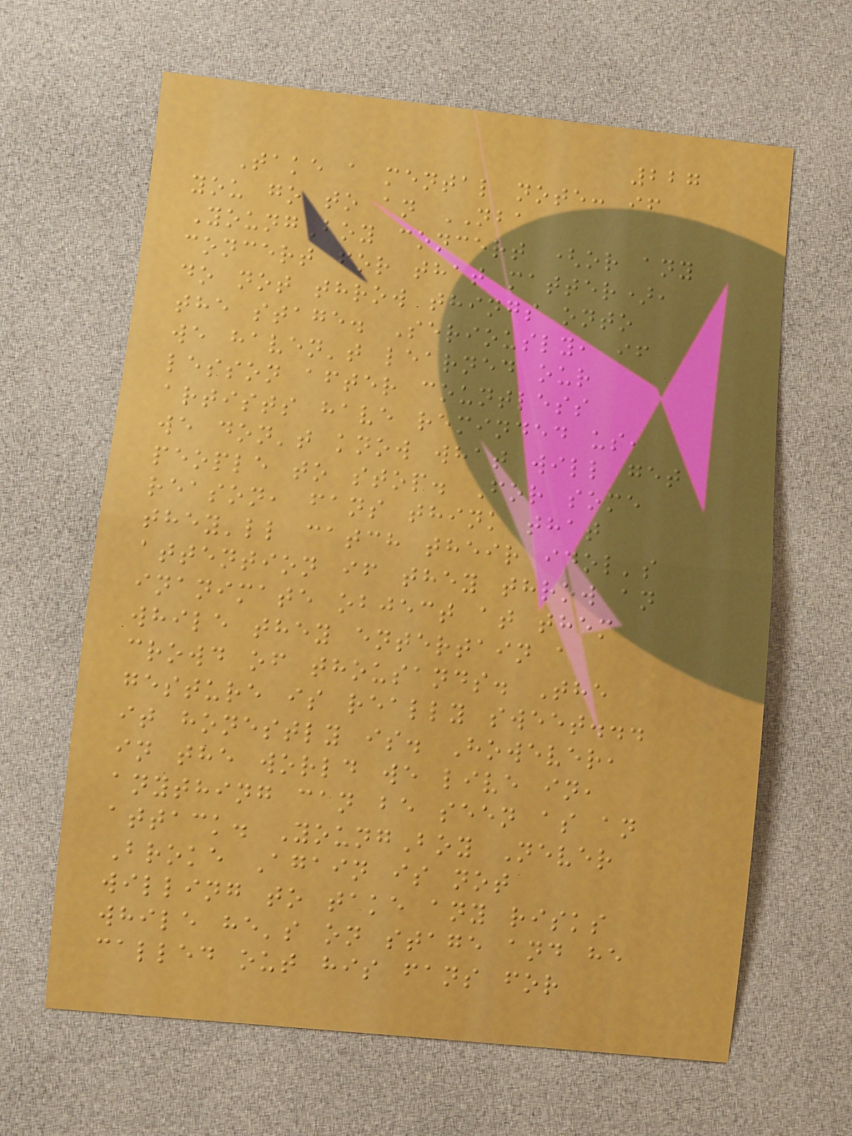227
Take a mental note: if
you go to an NBA
YoungBoy concert (or any
concert for that matter),
do not throw things onto
the stage. Seriously, if
we haven't learned our
lesson after countless
artists have reminded us,
we don't know what will get
people to stop. For some
reason, fans think that
they'll catch their idol's
attention if they throw an
inanimate object at them
while they entertain a
crowd of thousands. The
gesture is really sweet...
it honestly is. However,
in the world we live in,
anything can be seen as an
attack. YoungBoy Never
Broke Again is not
willing to take any risks
while he's on stage and he
called out his fans for
